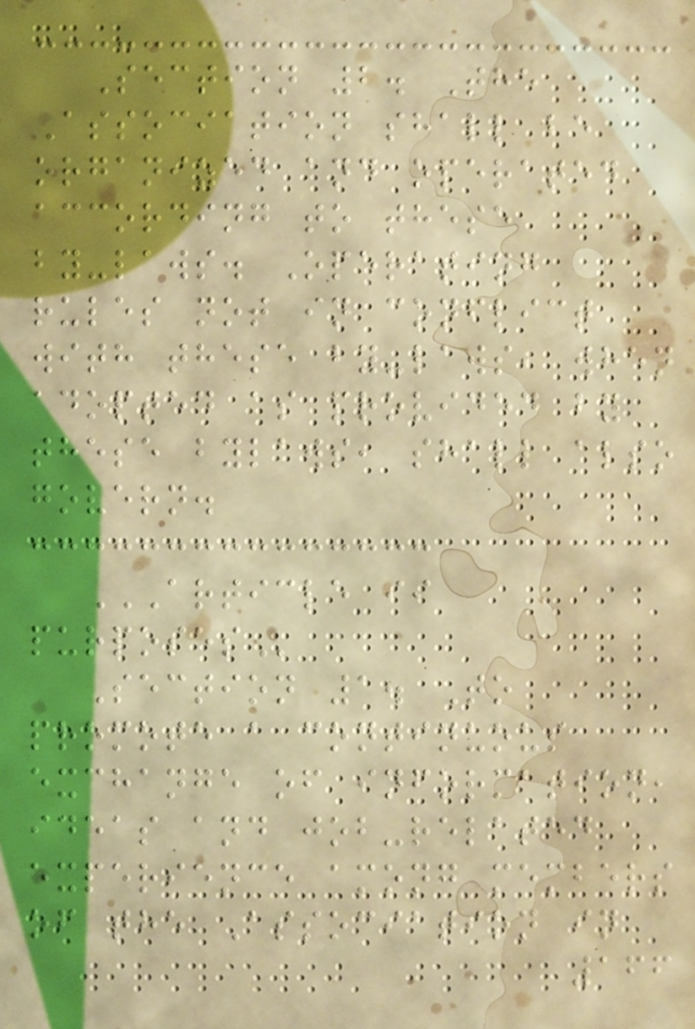Section 2. The
Association shall be
organized and operated
according to these
by-laws. Operating
rules not in conflict
with these by-laws, when
adopted as provided by
these bylaws, shall also
govern.
ARTICLE II
PURPOSES
Section 1. To
promote a continuous
exchange of information,
ideas and job-related
experience among members
of the Association in
166
